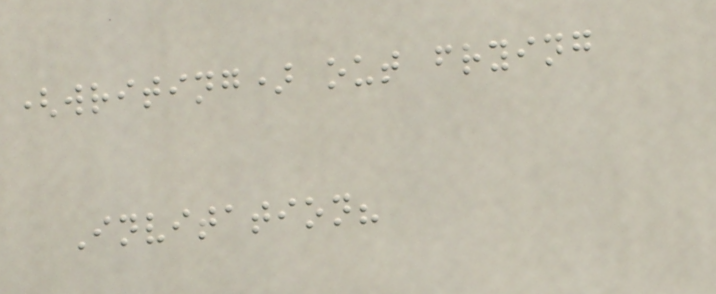(writing) out frying
Invitation?
